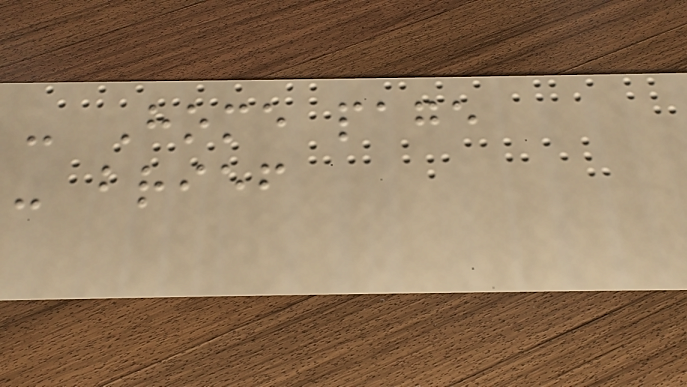- Home page
- brief
